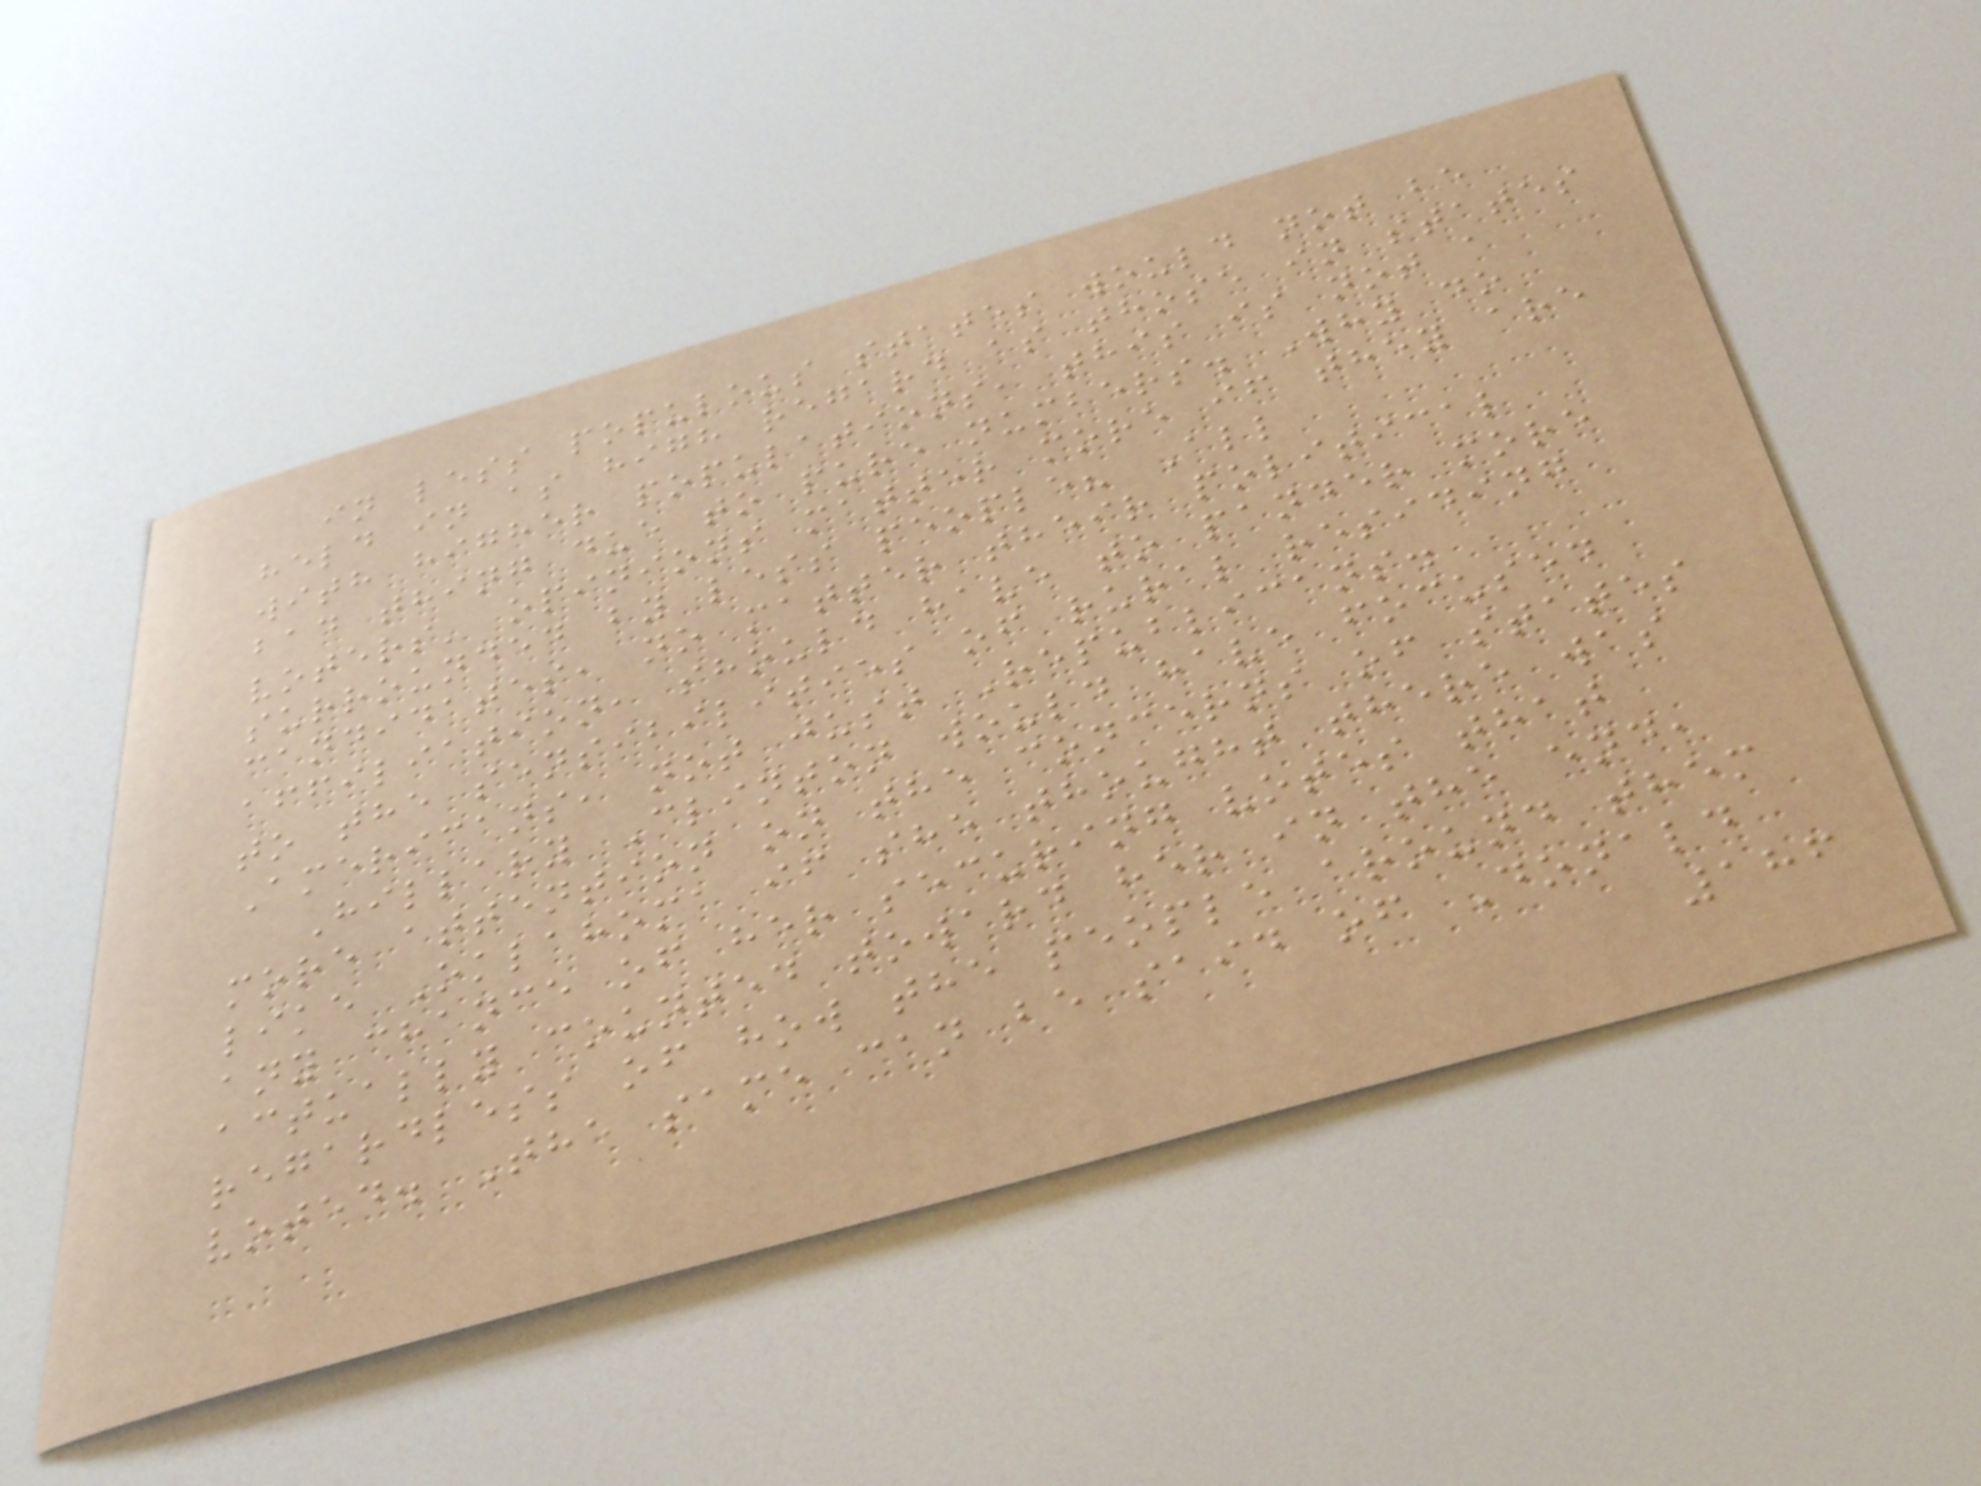in less populous states would not be
held in as high regard as those in states
with higher populations, this is not a
bad thing due to pure numbers. Why do
voters' opinions matter more if they are
surrounded by less people? All
candidates, no matter their political
affiliation, should have to pander more
to the sensibilities of rural residing
Americans, not just Republicans.
Hillary Clinton would have focused
more attention on the concerns of states
like Oklahoma if she thought there was
any chance of her securing votes that
actually counted toward her in the end,
regardless of how the people around them
voted. The same can be said of Donald
186
